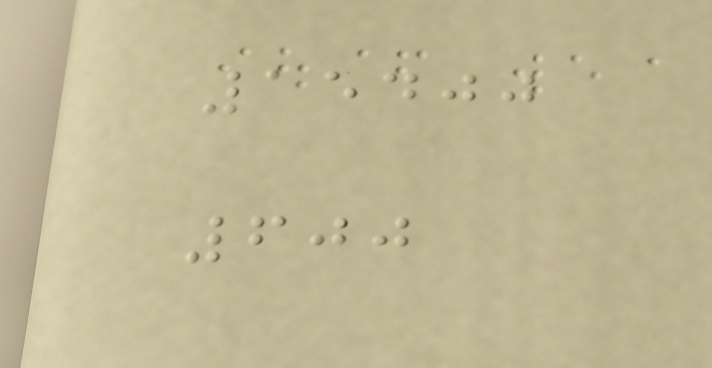15400
600
